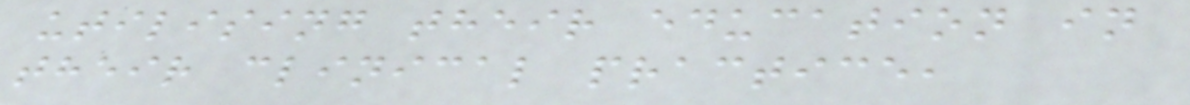utilising their education in
their clinical practice,
